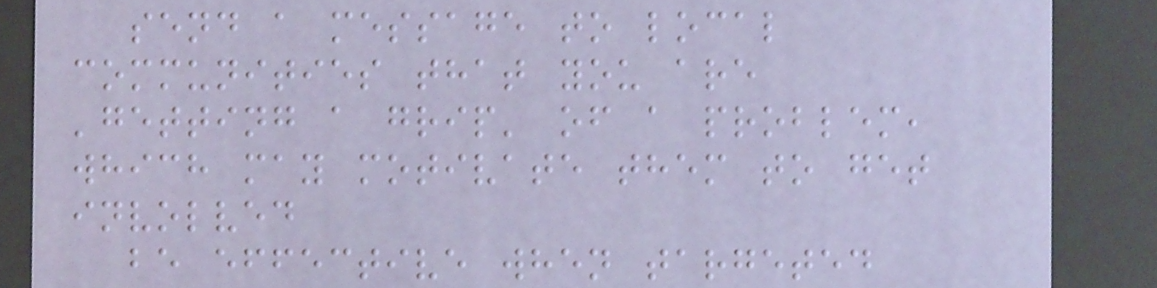send a message to local
communities that you are
'getting a grip' of a problem,
which may motivate them to get
involved
be effective when targeted
